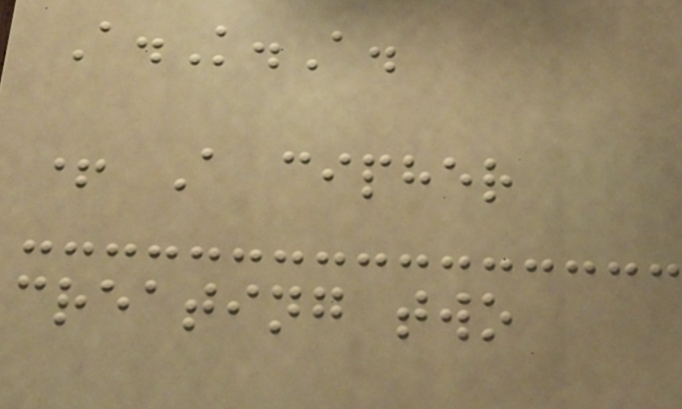A.K.A.
+ A cipher
creating two
